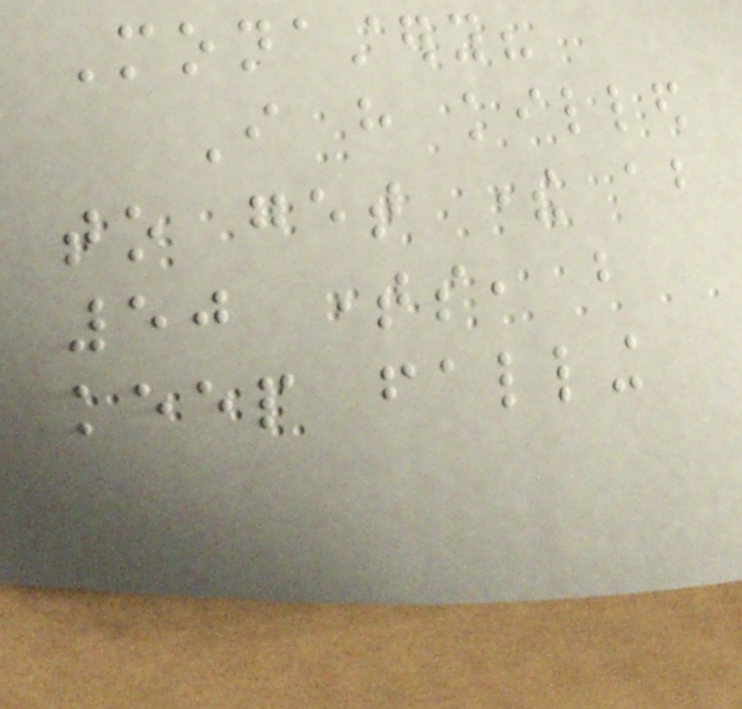Monastery?
I have killed
to get there about
50 times, but
keep falling
